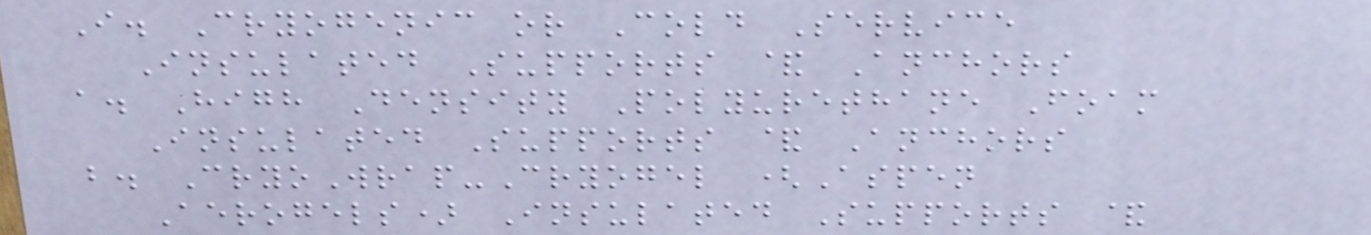I. Cryogenic or Cold Service
Insulated Supports & Anchors
a. High Density Polyurethane Foam
Insulated Supports & Anchors
b. CryoWrap-Cryogel (Aspen
Aerogels) Insulated Supports &
